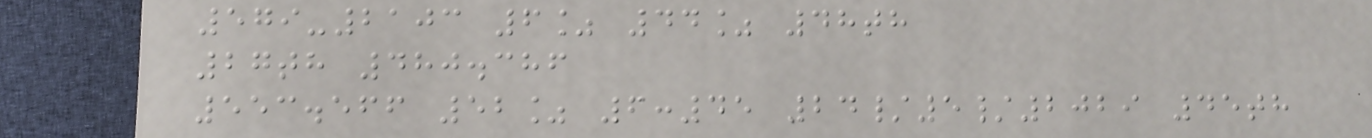579-2103 6% 44% 48th
27th 480.386
553.566 52% 6:45 24/5/2029 45th
